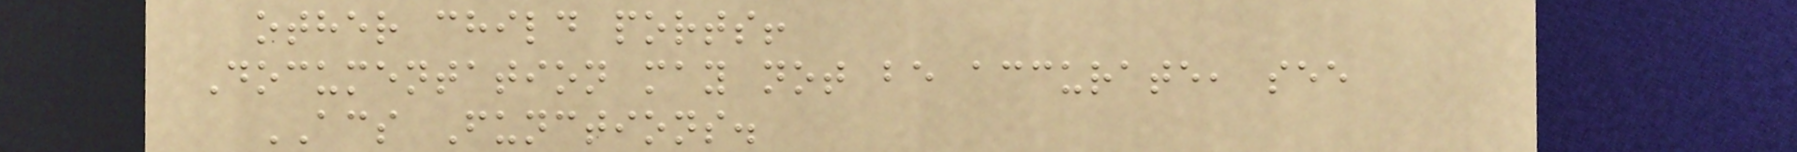other child ports!
Documentation may not be accurate, see
ACS Functions.
